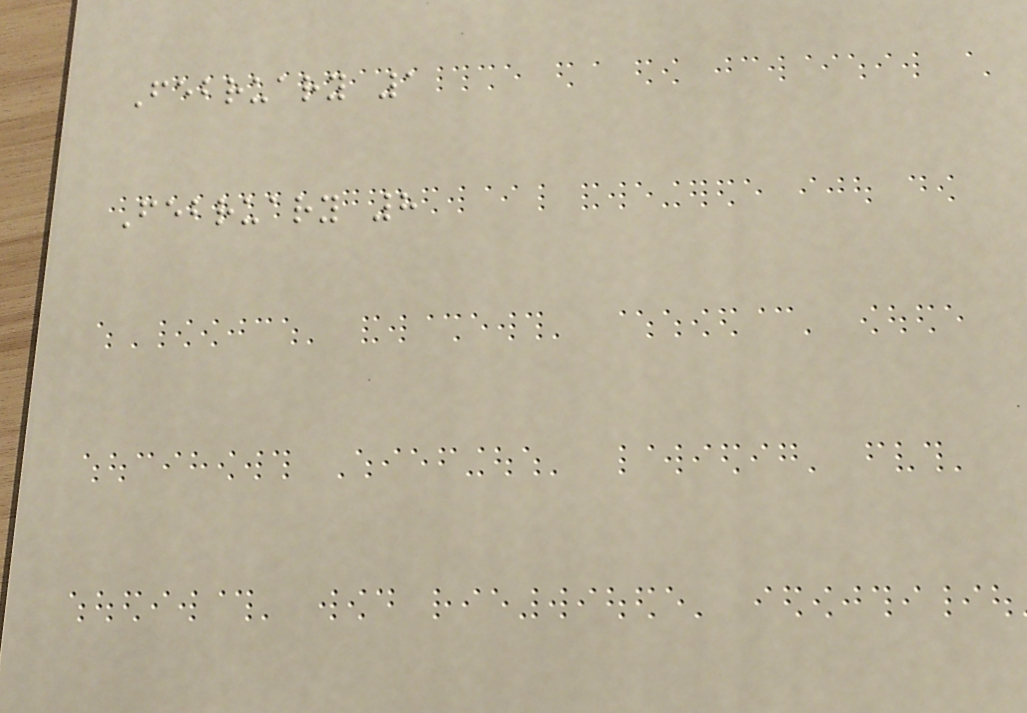February 1
February 8
